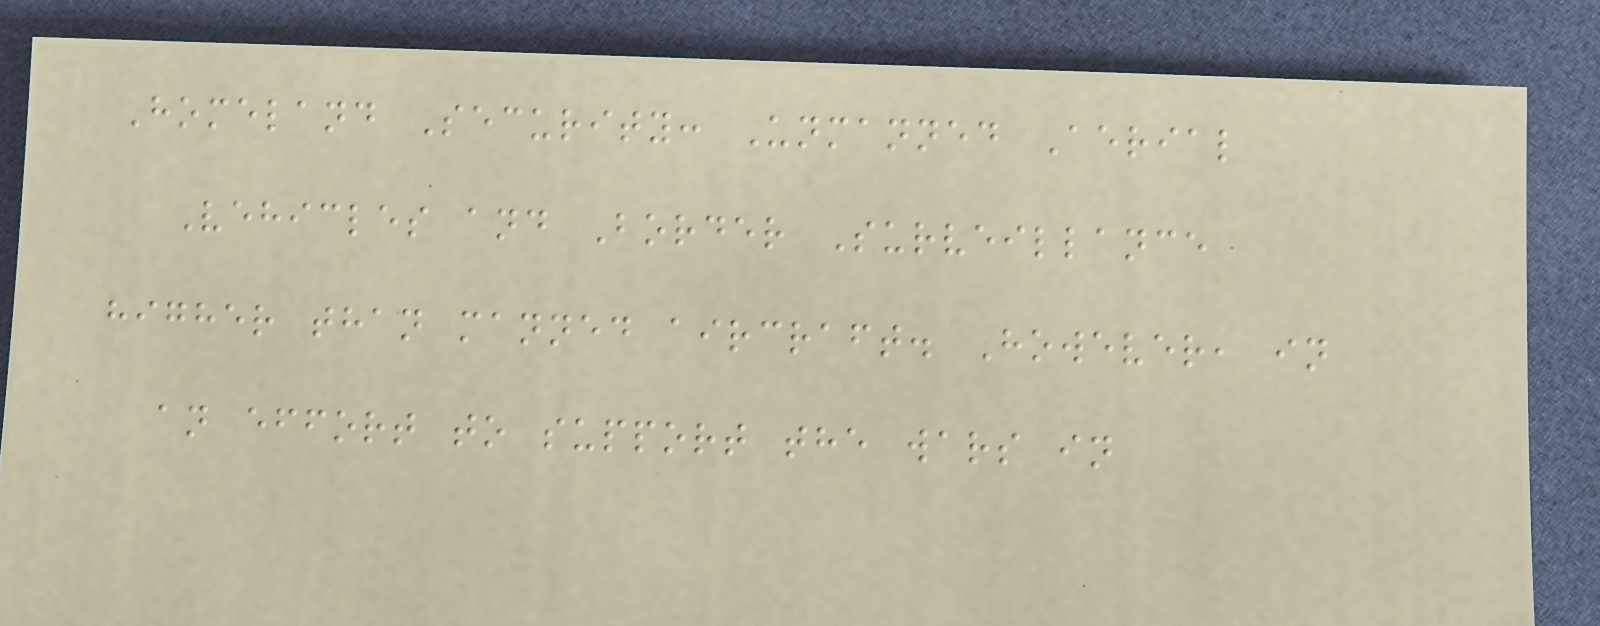Homeland Security: Unmanned Aerial
Vehicles and Border Surveillance
higher than manned aircraft. However, in
an effort to support the wars in
